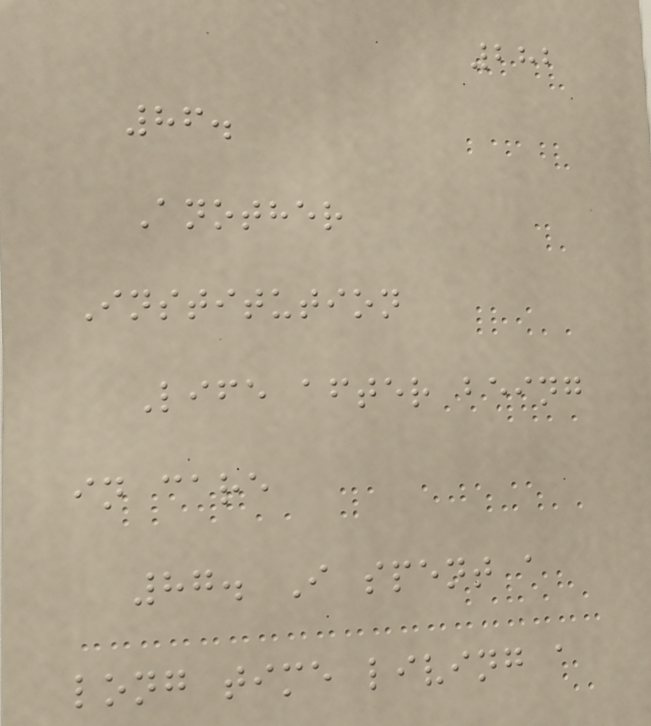282
86.
Another
Institution
Life after being
in care
87. I spent a
long time living a
